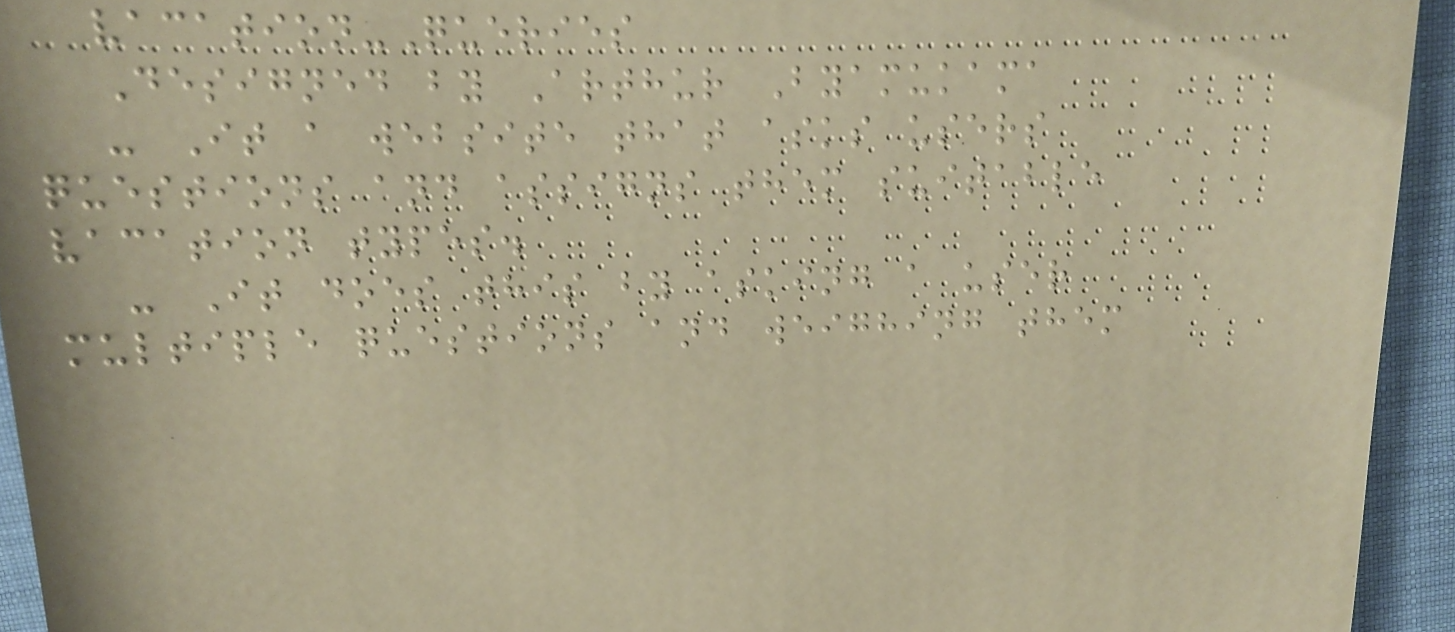vacation-Queries
Designed by Arthur Byamukama
- It a website that asks users
questions and assigns them suitable
vacation types.
- It does this by asking a user
multiple questions and weighing them
